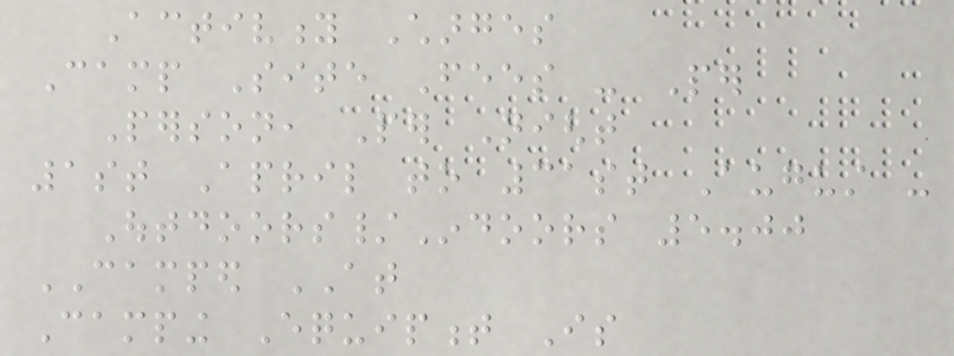Activity Charges
Camp Site Fees - Per
Person, Per Night
1st April to 31st August -
Outdoors/Indoors 5.00
CAMPED AT
Camping Equipment Is
